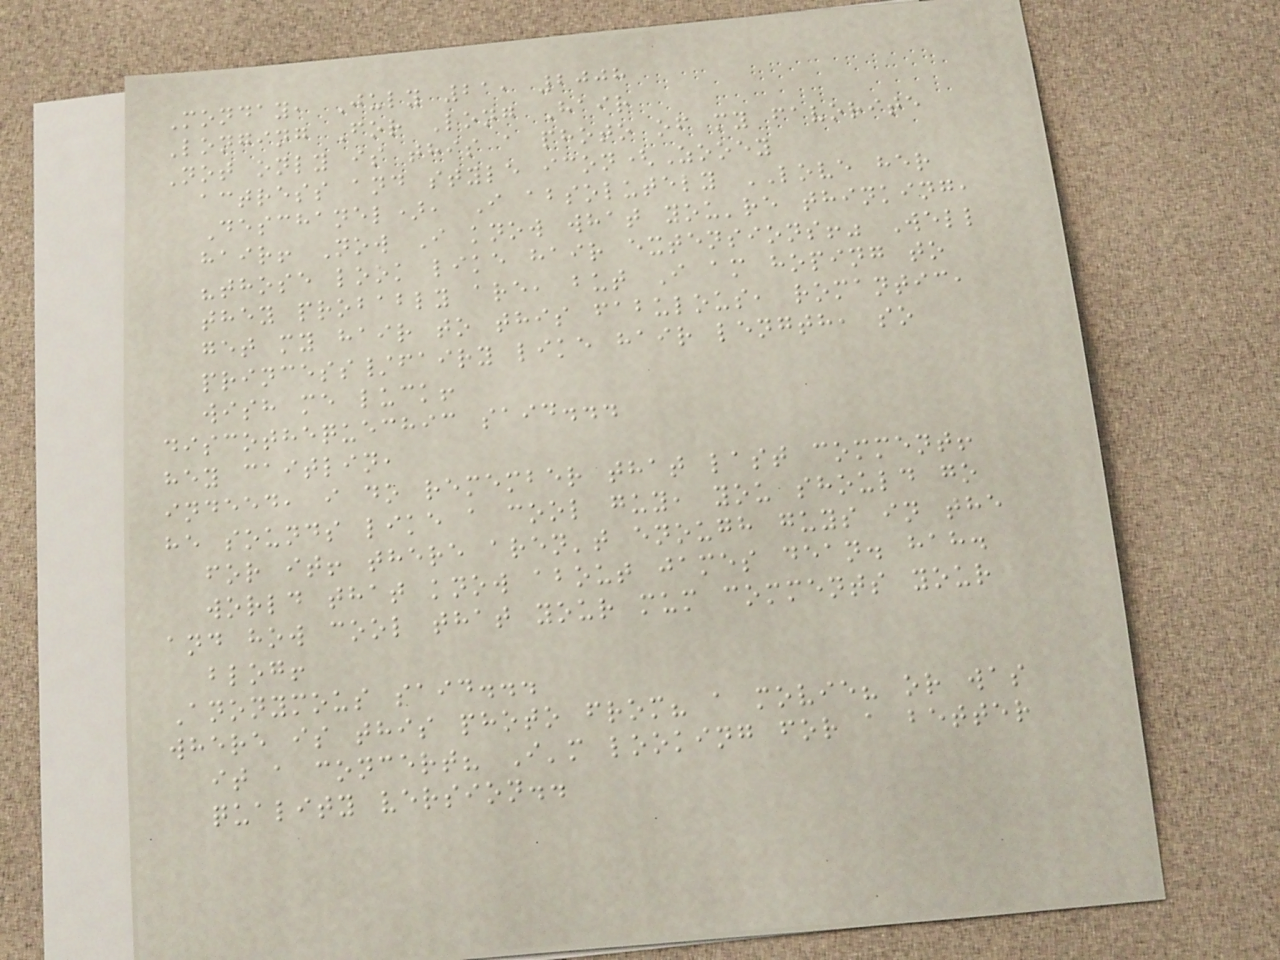Monday, July 21, 2008
Longing For Long Hair
Not only is this a photo of my favorite
actress and style icon(Zooey
Deschanel), I absolutely LOVE her
hair! Now I know what you're thinking,
"those look like hair extensions!" Well
they probably are, but I am hoping to
get my hair to this fabulous, romantic,
princess/fairy like hair length, so
wish me luck!
discothequechic said...
hey caitlin,
indeed, i do remember that last comment!
he sounds like a cool guy, you should go
for it! there aren't enough guys in the
world that know about james dean. hah.
and how cool that your mum comments your
blog!
Anonymous said...
where is this photo from? a movie? or was
it a concert? I'm looking for a better
quality version..
